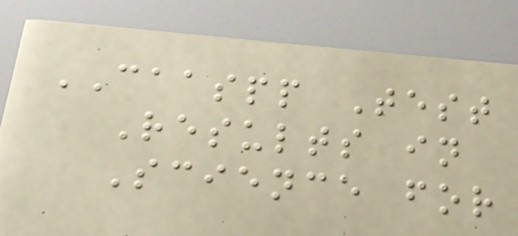CAASPP Test
Results in
Science for
